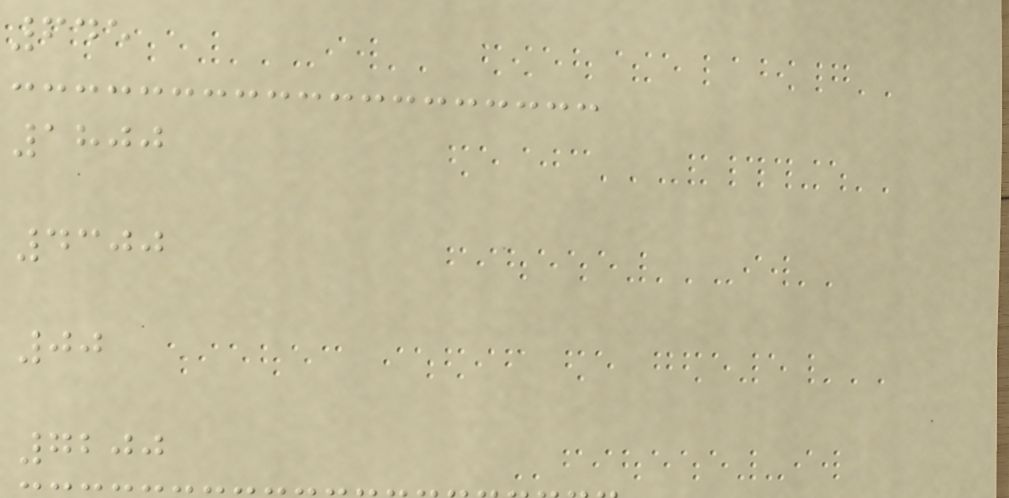645
1800
4300
00
7200
